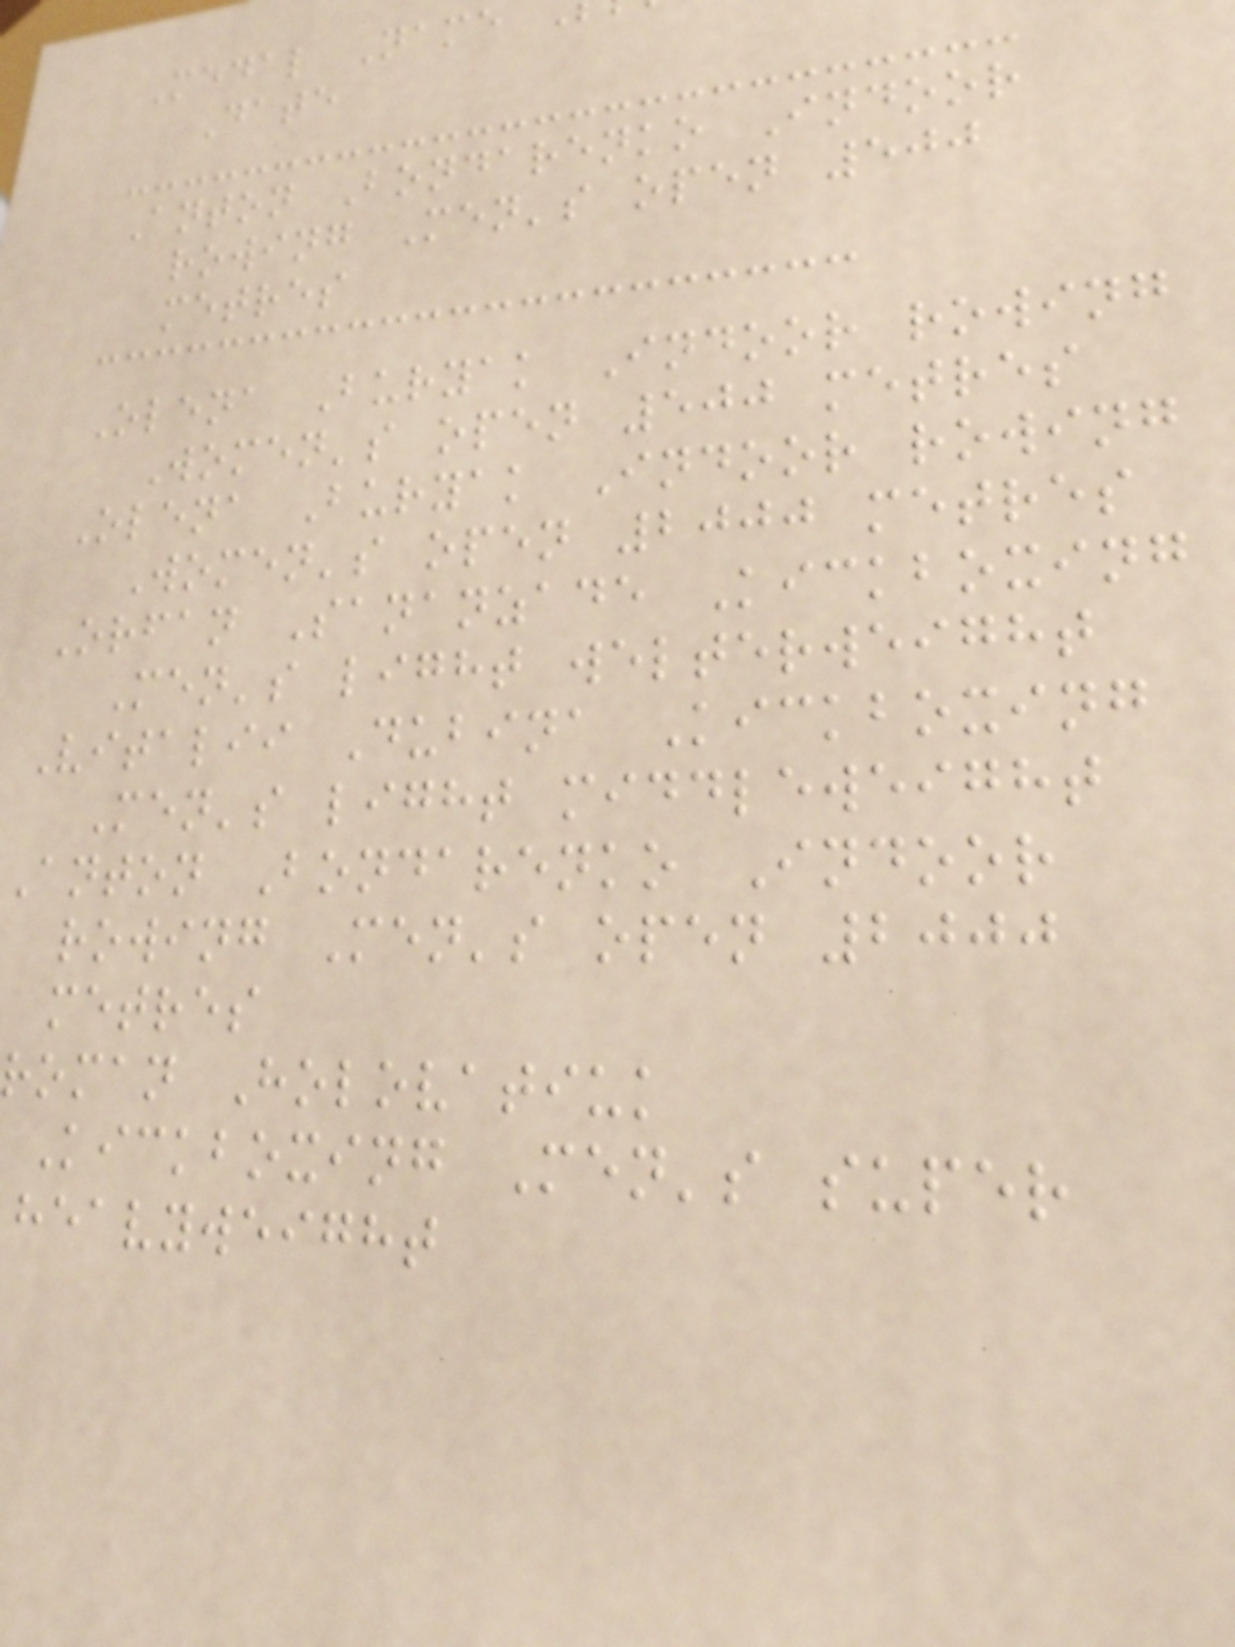Medal Name
Date
Anton Bondarenko Indoor
rowing Men's open 500
metres
Olena Buryak Indoor rowing
Women's open 500 metres
Olena Buryak Indoor rowing
Women's open 2000 metres
Orfan Sananzade Kickboxing
Men's light welterweight
Vitalii Dubina Kickboxing
Men's light middleweight
Anton Bondarenko Indoor
rowing Men's open 2000
metres
roman Holovatiuk
Kickboxing Men's super
heavyweight
